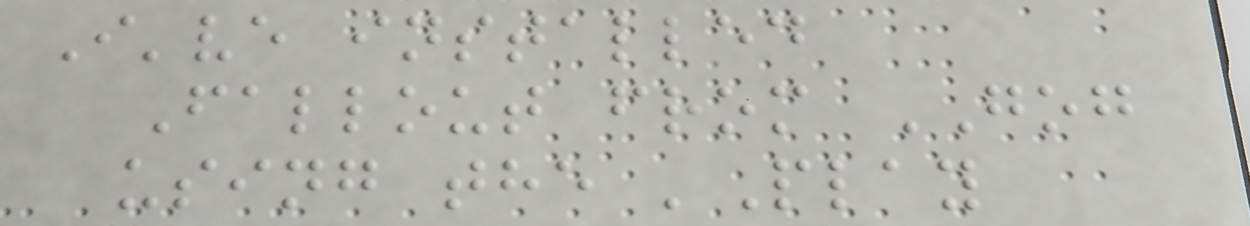I've installed
Fallout from GOG
using the 'Play
